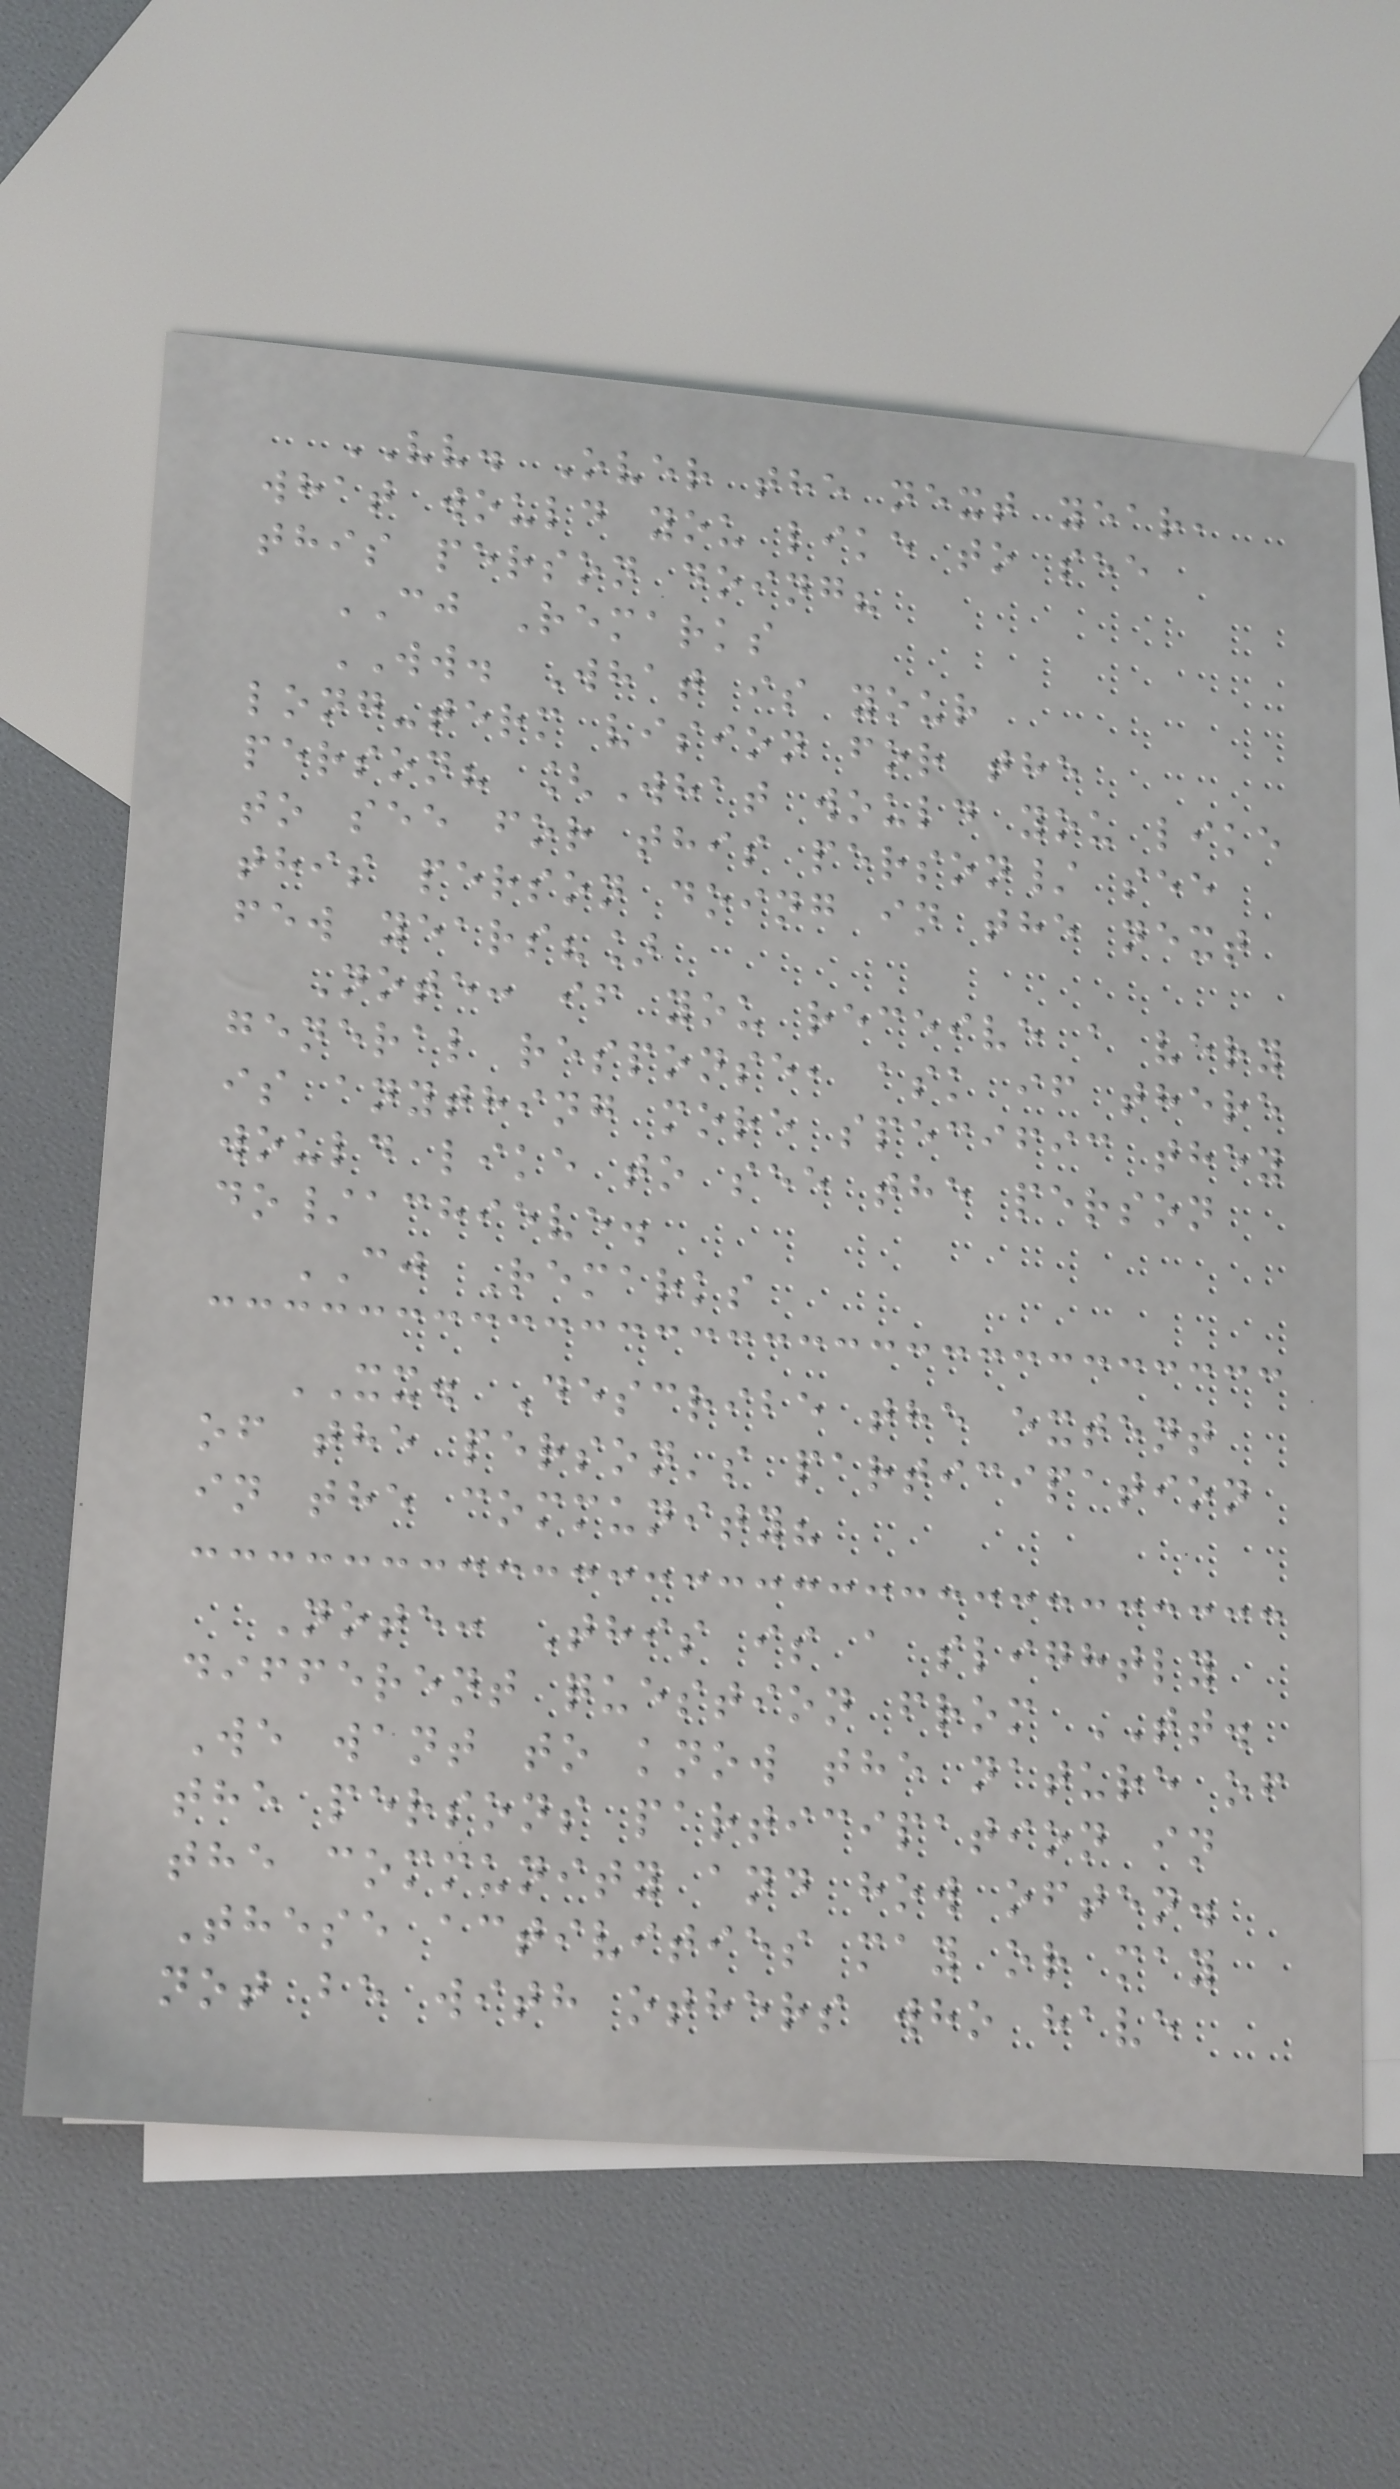VV. Over the next year,
what would you like to see
this person doing?
CJ Remarks
WW. What is your
long-term vision for the
person? [What would you like
to see for this person/ see
this person doing in the next
few years?]
Note: if you receive a very
general response, ask if there
is anything more specific they
would like to see the person
do/achieve.
CJ Remarks
XX. Describe the extent
of the person's participation
in the community?
Note: This is a slightly
different question from TT.
We want to know the nature of
the persons participation in
the community and how often.
These activities may or may
not be with others who have
